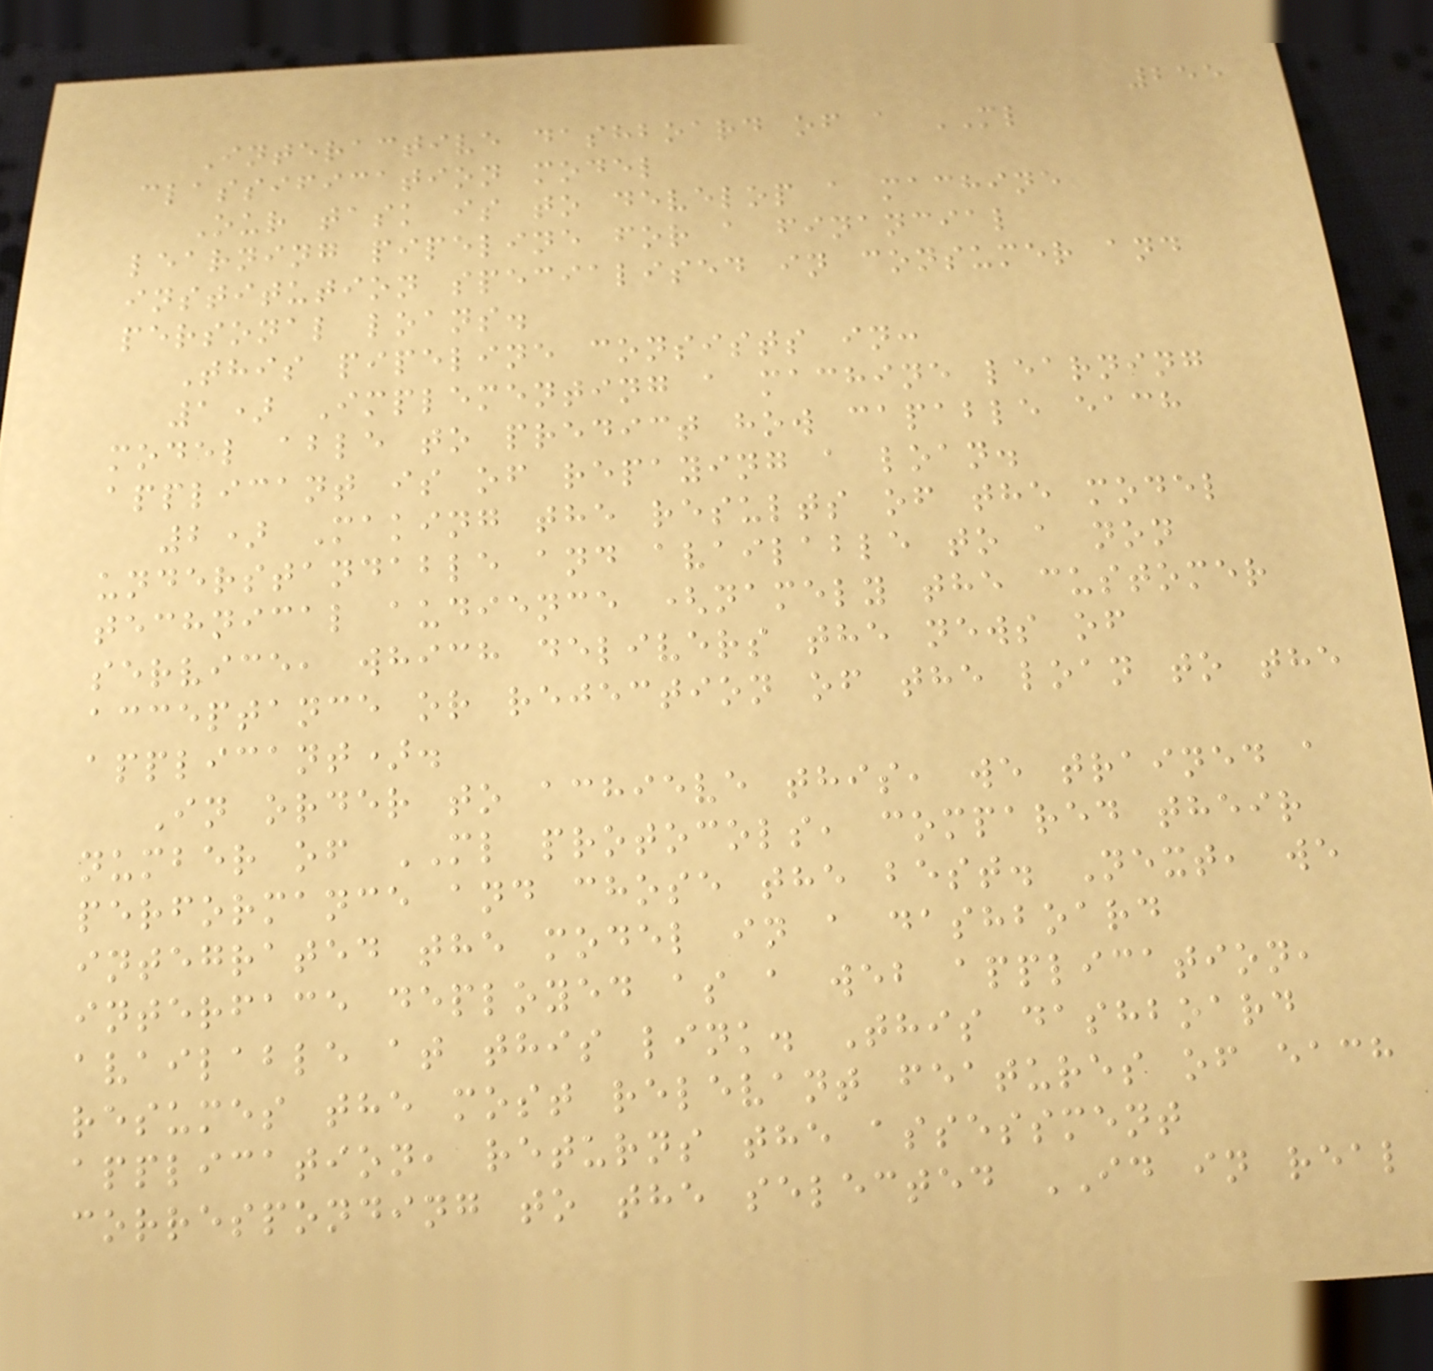255
Interactive dashboard of a ML
classification model
Our task is to develop a machine
learning pipeline for a financial
institution specialised in consumer and
personal loans.
This pipeline consists in:
1) Implementing a machine learning
model able to predict how capable each
applicant is of repaying a loan.
2) Making the results of the model
understandable and available to a non
technical audience (namely the customer
service, which delivers the news of
acceptance or rejection of the loan to the
applicant).
In order to achieve this, we trained a
number of ML protocols, compared their
performance and chose the best. Next, we
integrated the model in a dashboard
interface deployed as a web application,
available at this link. This dashboard
resumes the most relevant features of each
application, returns the assessment
corresponding to the selected ID in real
